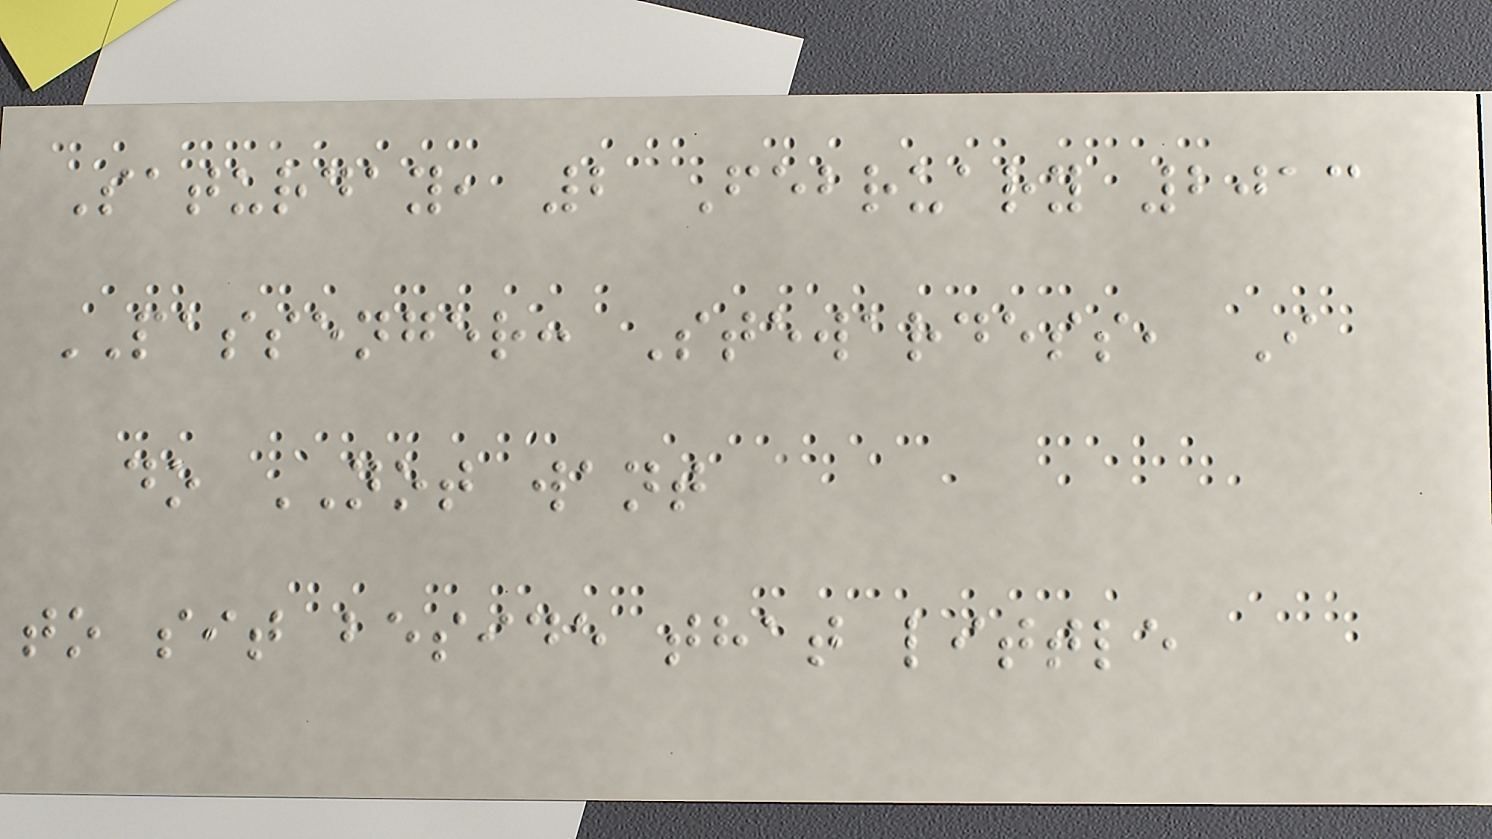Saturday, 2 February 2013
PASSENGER: Stewardess, I
do NOT want
to sit beside that little
